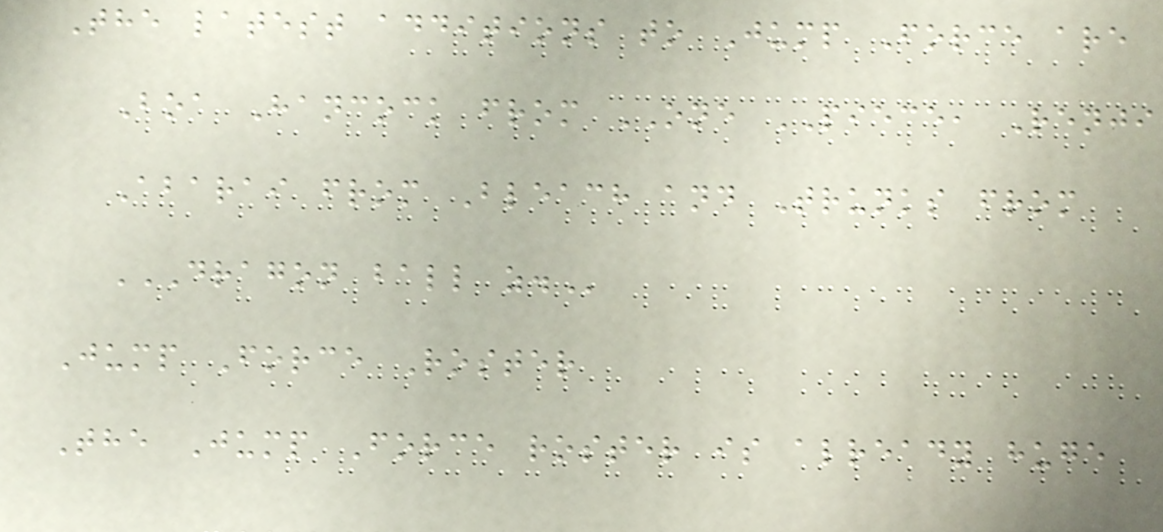The latest additions to Jump Force are
Boa Hancock from ONE PIECE, Renji
Abarai from Bleach and Trunks from
DRAGON BALL Z.
Jump Force Roster
The Jump Force roster is already huge
